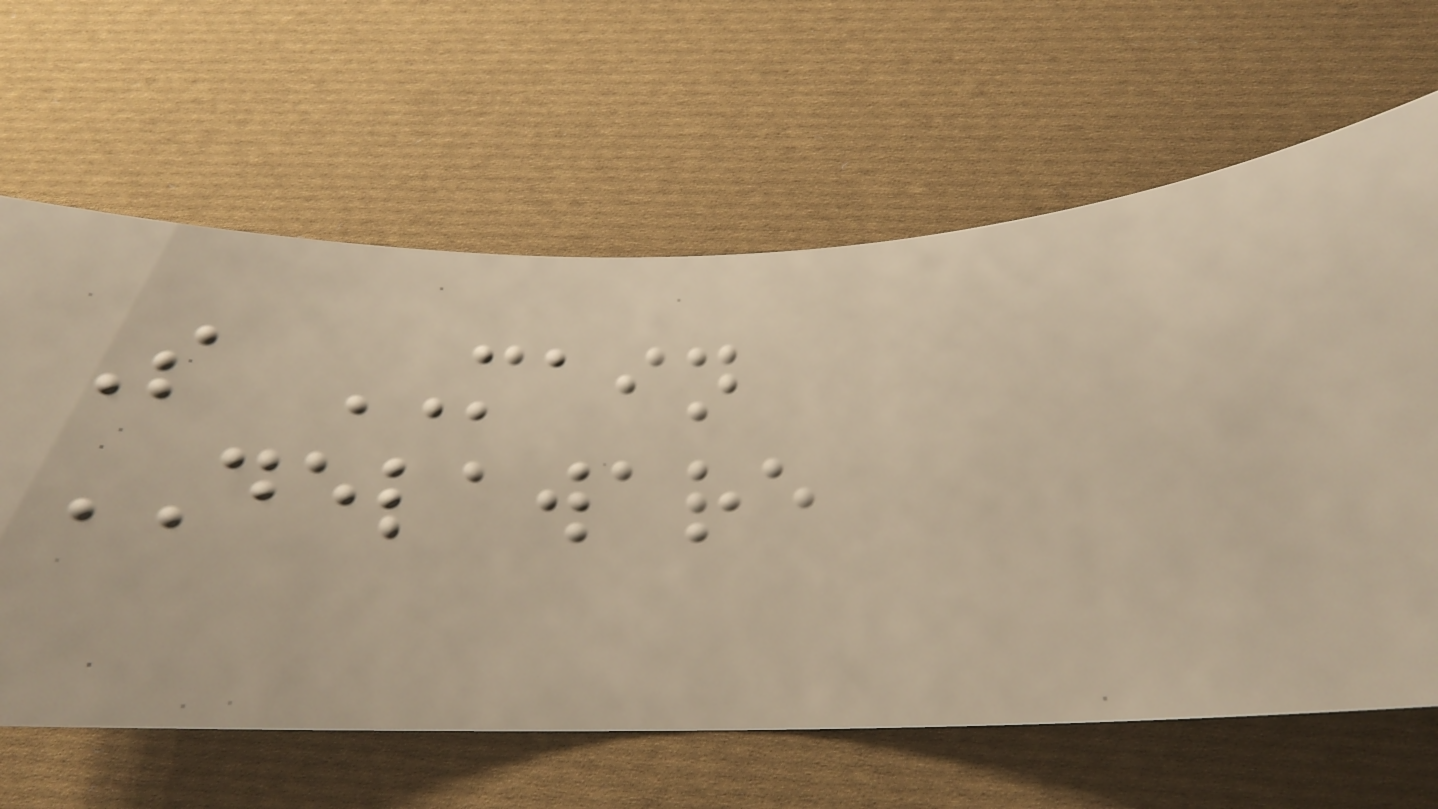S MAIN
DELAWARE
